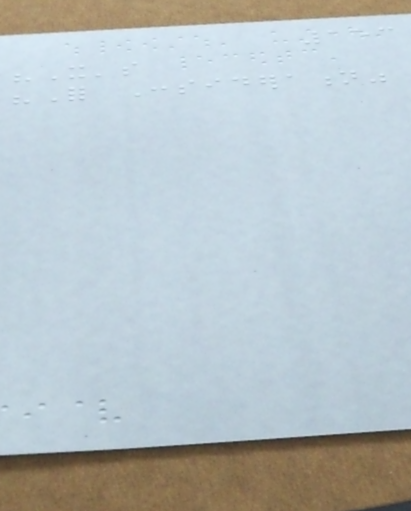153
"It's
"For Consideration"
